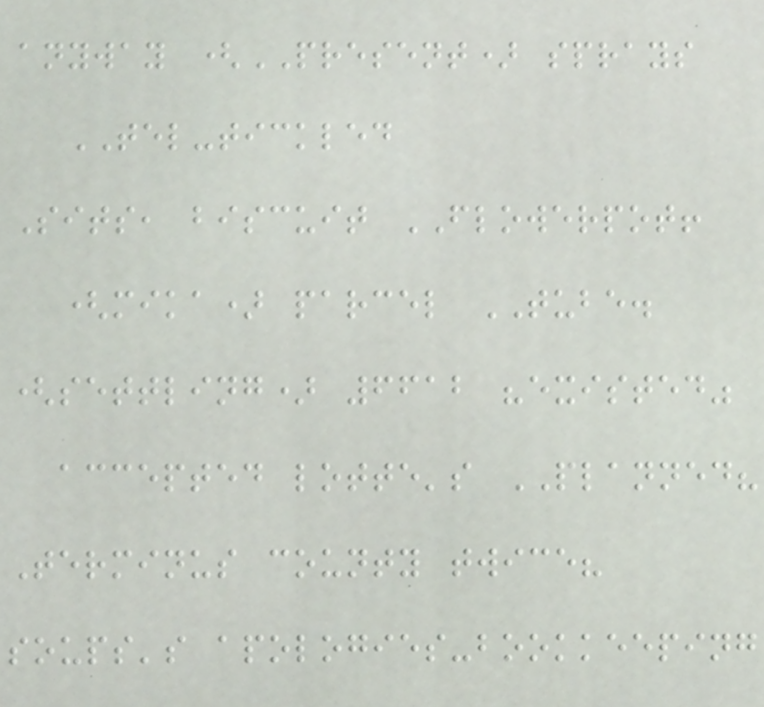anyway (PRESENT) sprays
TEL-tickled
Sits, biscuit FLOWERPOT!
(mika) parcel TUBE.
(settling) 6612 "existed"
accepted lotte's PLANNED?
Terminus county twice?
soups's apologies-bookkeeping
